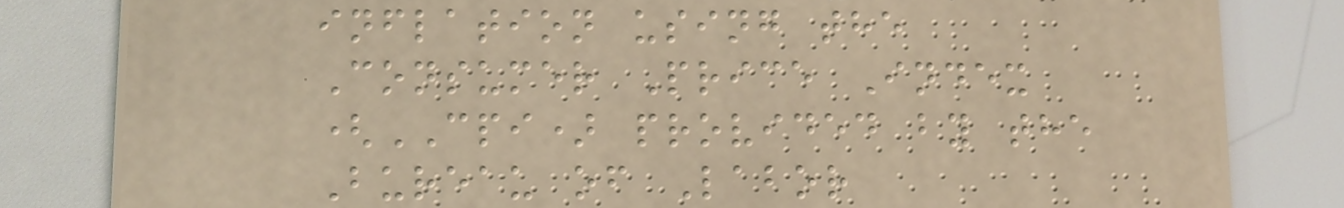inflation using the
Consumer Price Index
(CPI) provided by the
Bureau of Labor
